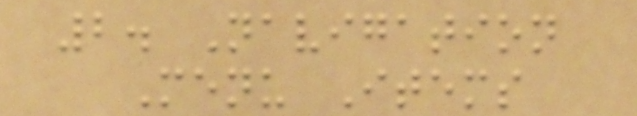2. Navigation
Menu Items
